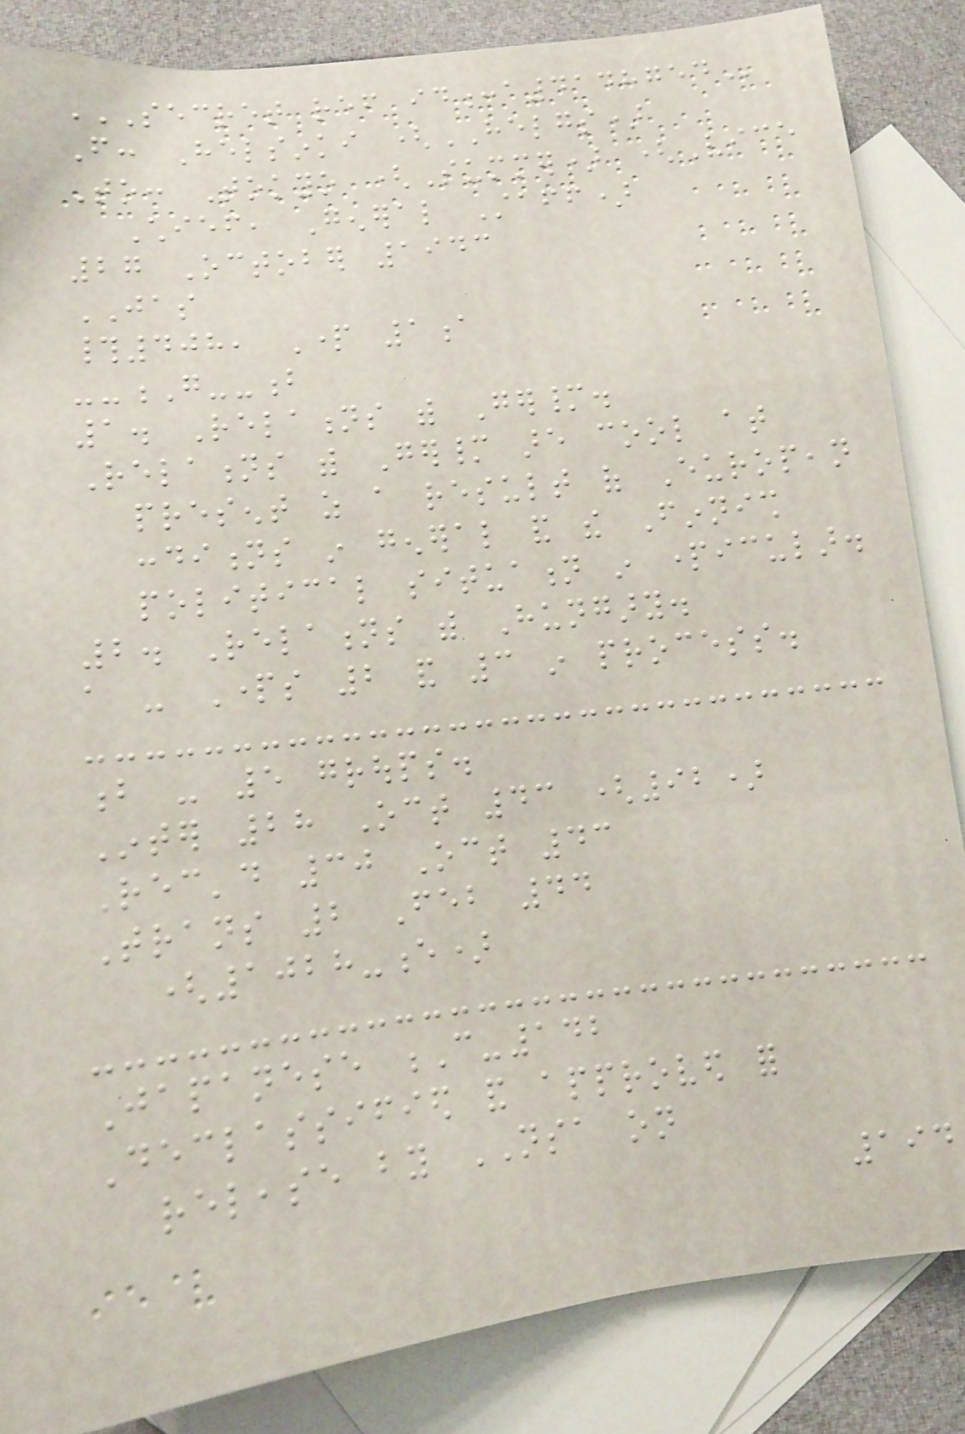SECRET REF ID:A4148754
From: Helsinki (HELGS)
To: Tokyo (Summer) (Vice
Chief, General Staff)
27 October 1943
JAS
#408, Part 1a
--G--b
1. Relations with Germany.
Relations with Germany are cool at
present as a result of European
conditions in general and the Finnish
political situation in particular.
2. Relations with Hungary.
a - Parts 2 and 3 in process.
b - 5 groups.
Inter 28 Oct 43 (92)
Rec'd 30 Oct 43
Trans 2 Feb 44
(1028-e)
Japanese C-142
Declassified and approved for
release by NSA on
194
